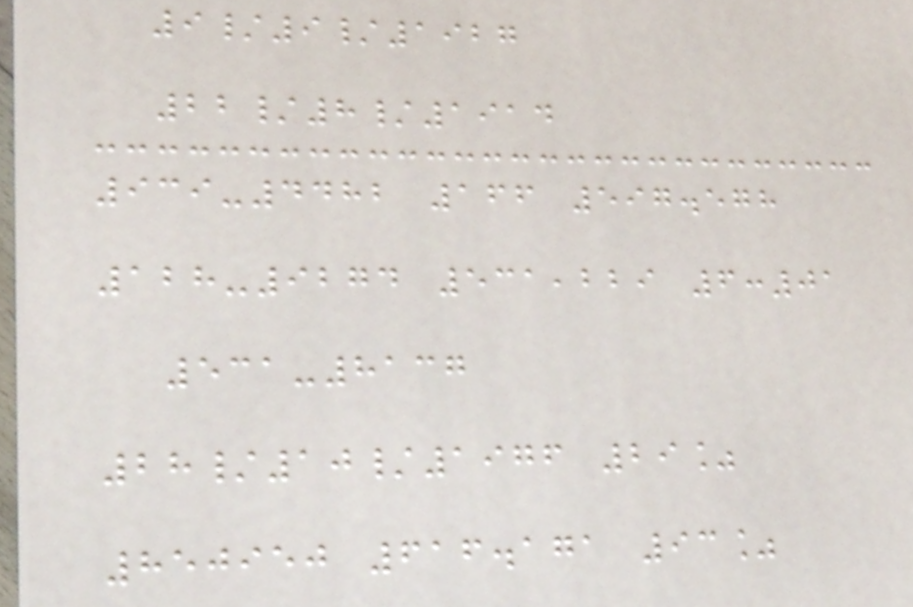9/9/1927
22/8/1914
939-4482 166 597.578
128-9274 531,229 6:01
531-8137
28/10/1976 29%
850950 616.171 93%
